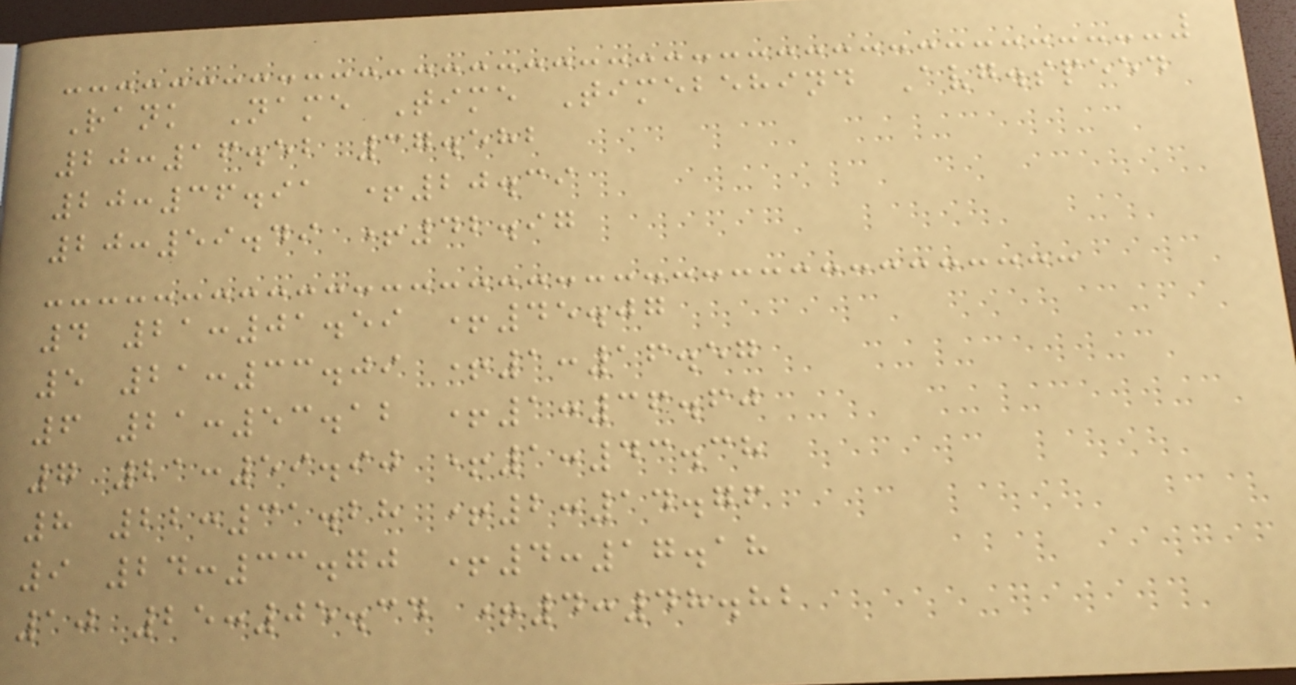Rank Name Time Timebehind Avg.speed
20:16.52 37.582
20:36.91 +20.39
20:59.49 +42.97
4 21:01.59 +45.07
5 21:33.09 +1:16.57
6 21:53.12 +1:36.60
7 21:59.90 +1:43.38
8 22:31.28 +2:14.76
9 24:33.70 +4:17.18
10 25:05.34 +4:48.82
